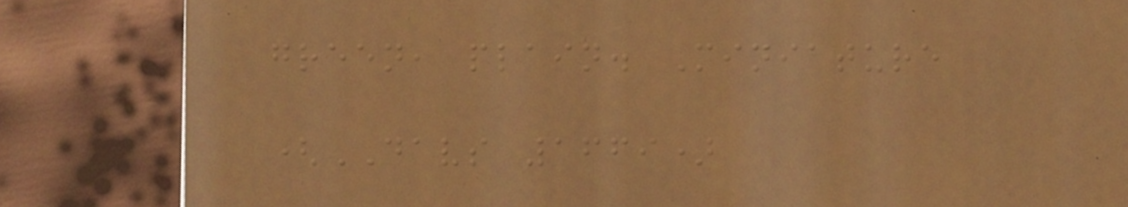green, plain. Miniature
(DAVS 1669)
